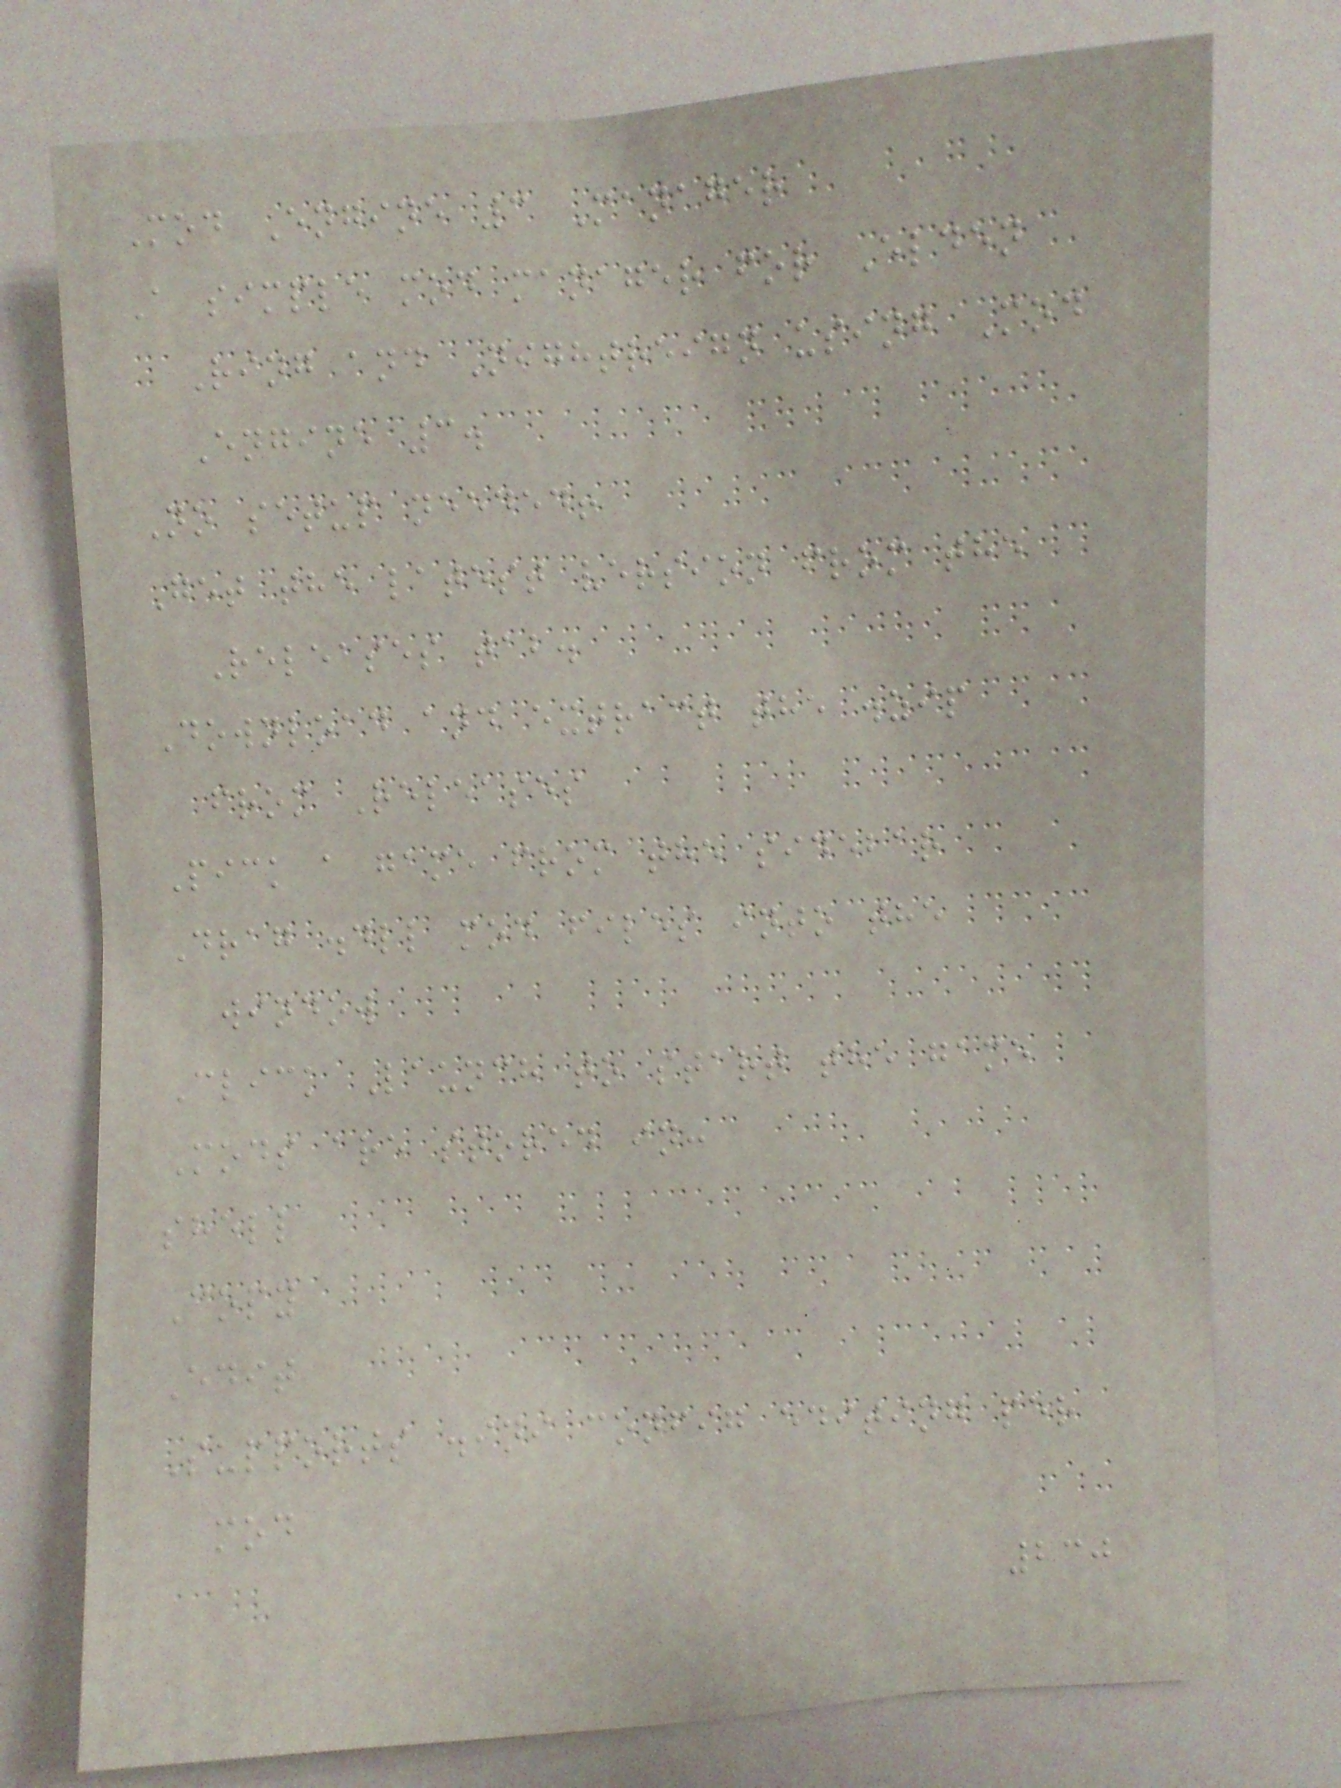Mod Engine 3 Manager
A simple mod manager for Elden
Ring and Nightreign using Mod
Engine 3.
No setup needed!
Get the latest version from the
Releases tab.
Download and extract the .zip
from Releases
Pick a game from the sidebar
Drag .dll mod files into the
window
Click Launch to start the game
Mods are stored in:
shell
Copy
Edit
Supports .ini config editing per
mod
230
